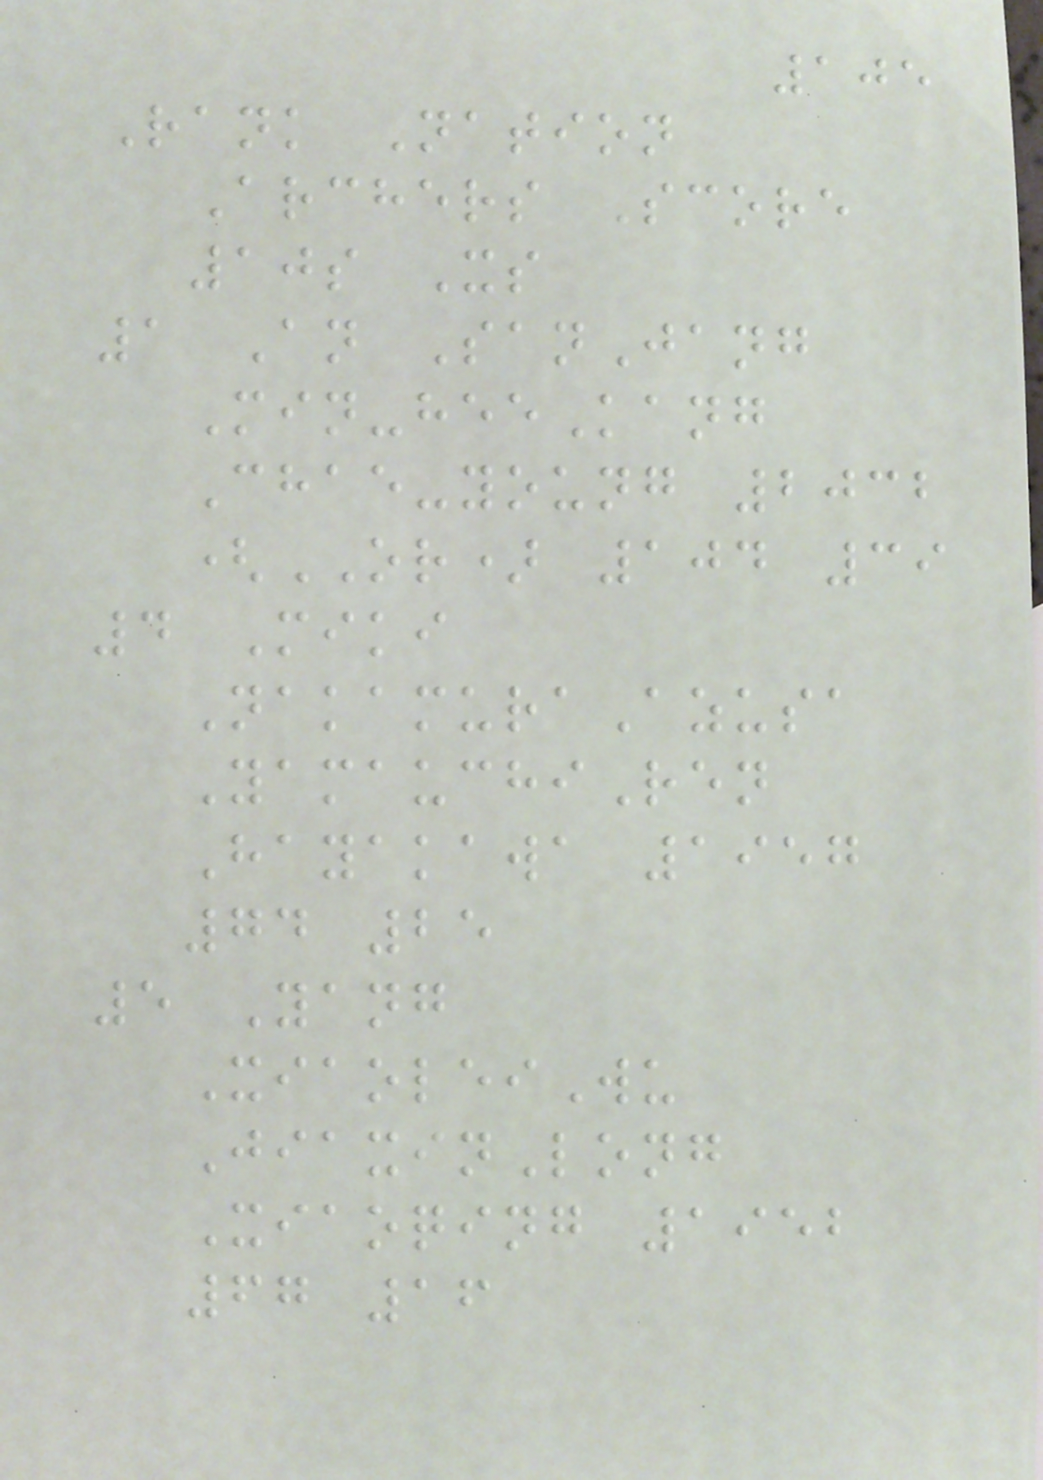105
Rank Nation
Archers Score
10s Xs
1 An SanJang
Min-heeKang
Chae-young 2032
(OR) 104 39
4 Miki
NakamuraAzusa
YamauchiRen
Hayakawa 1957
74 25
5 Yang
XiaoleiWu
JiaxinLong
Xiaoqing 1952
67 16
